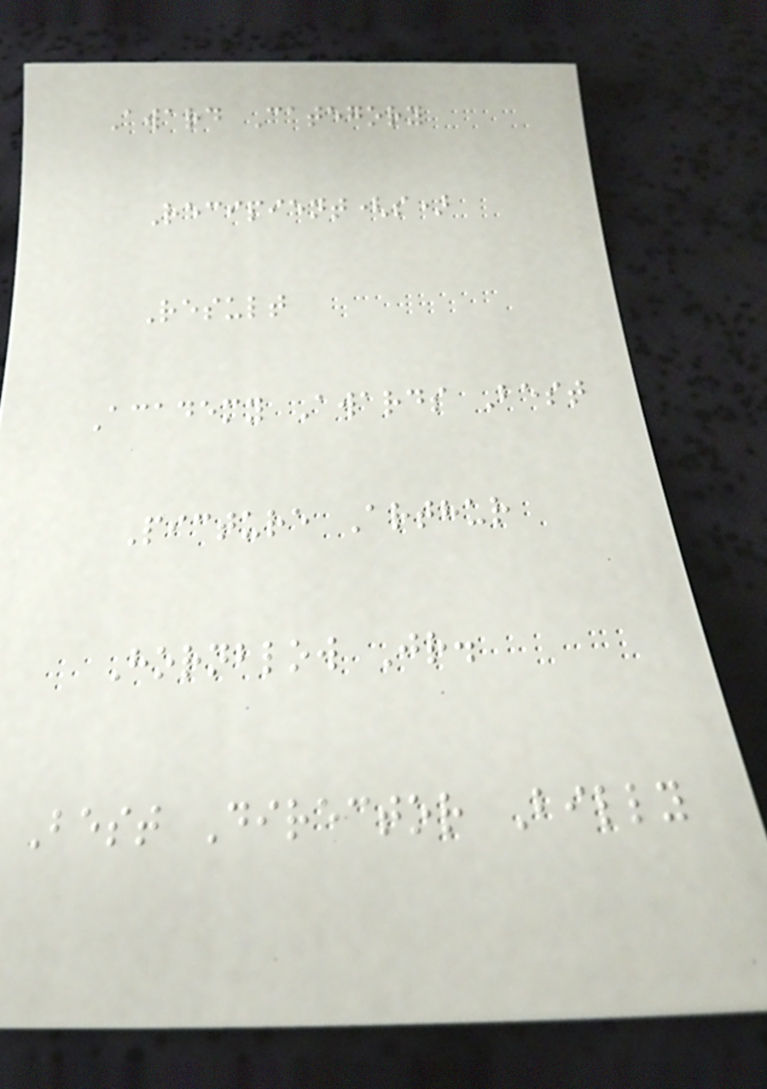Award Category
Recipient(s)
Result
Academy Awards Best
Picture Arthur
Hornblow Jr.
Best Director Billy
